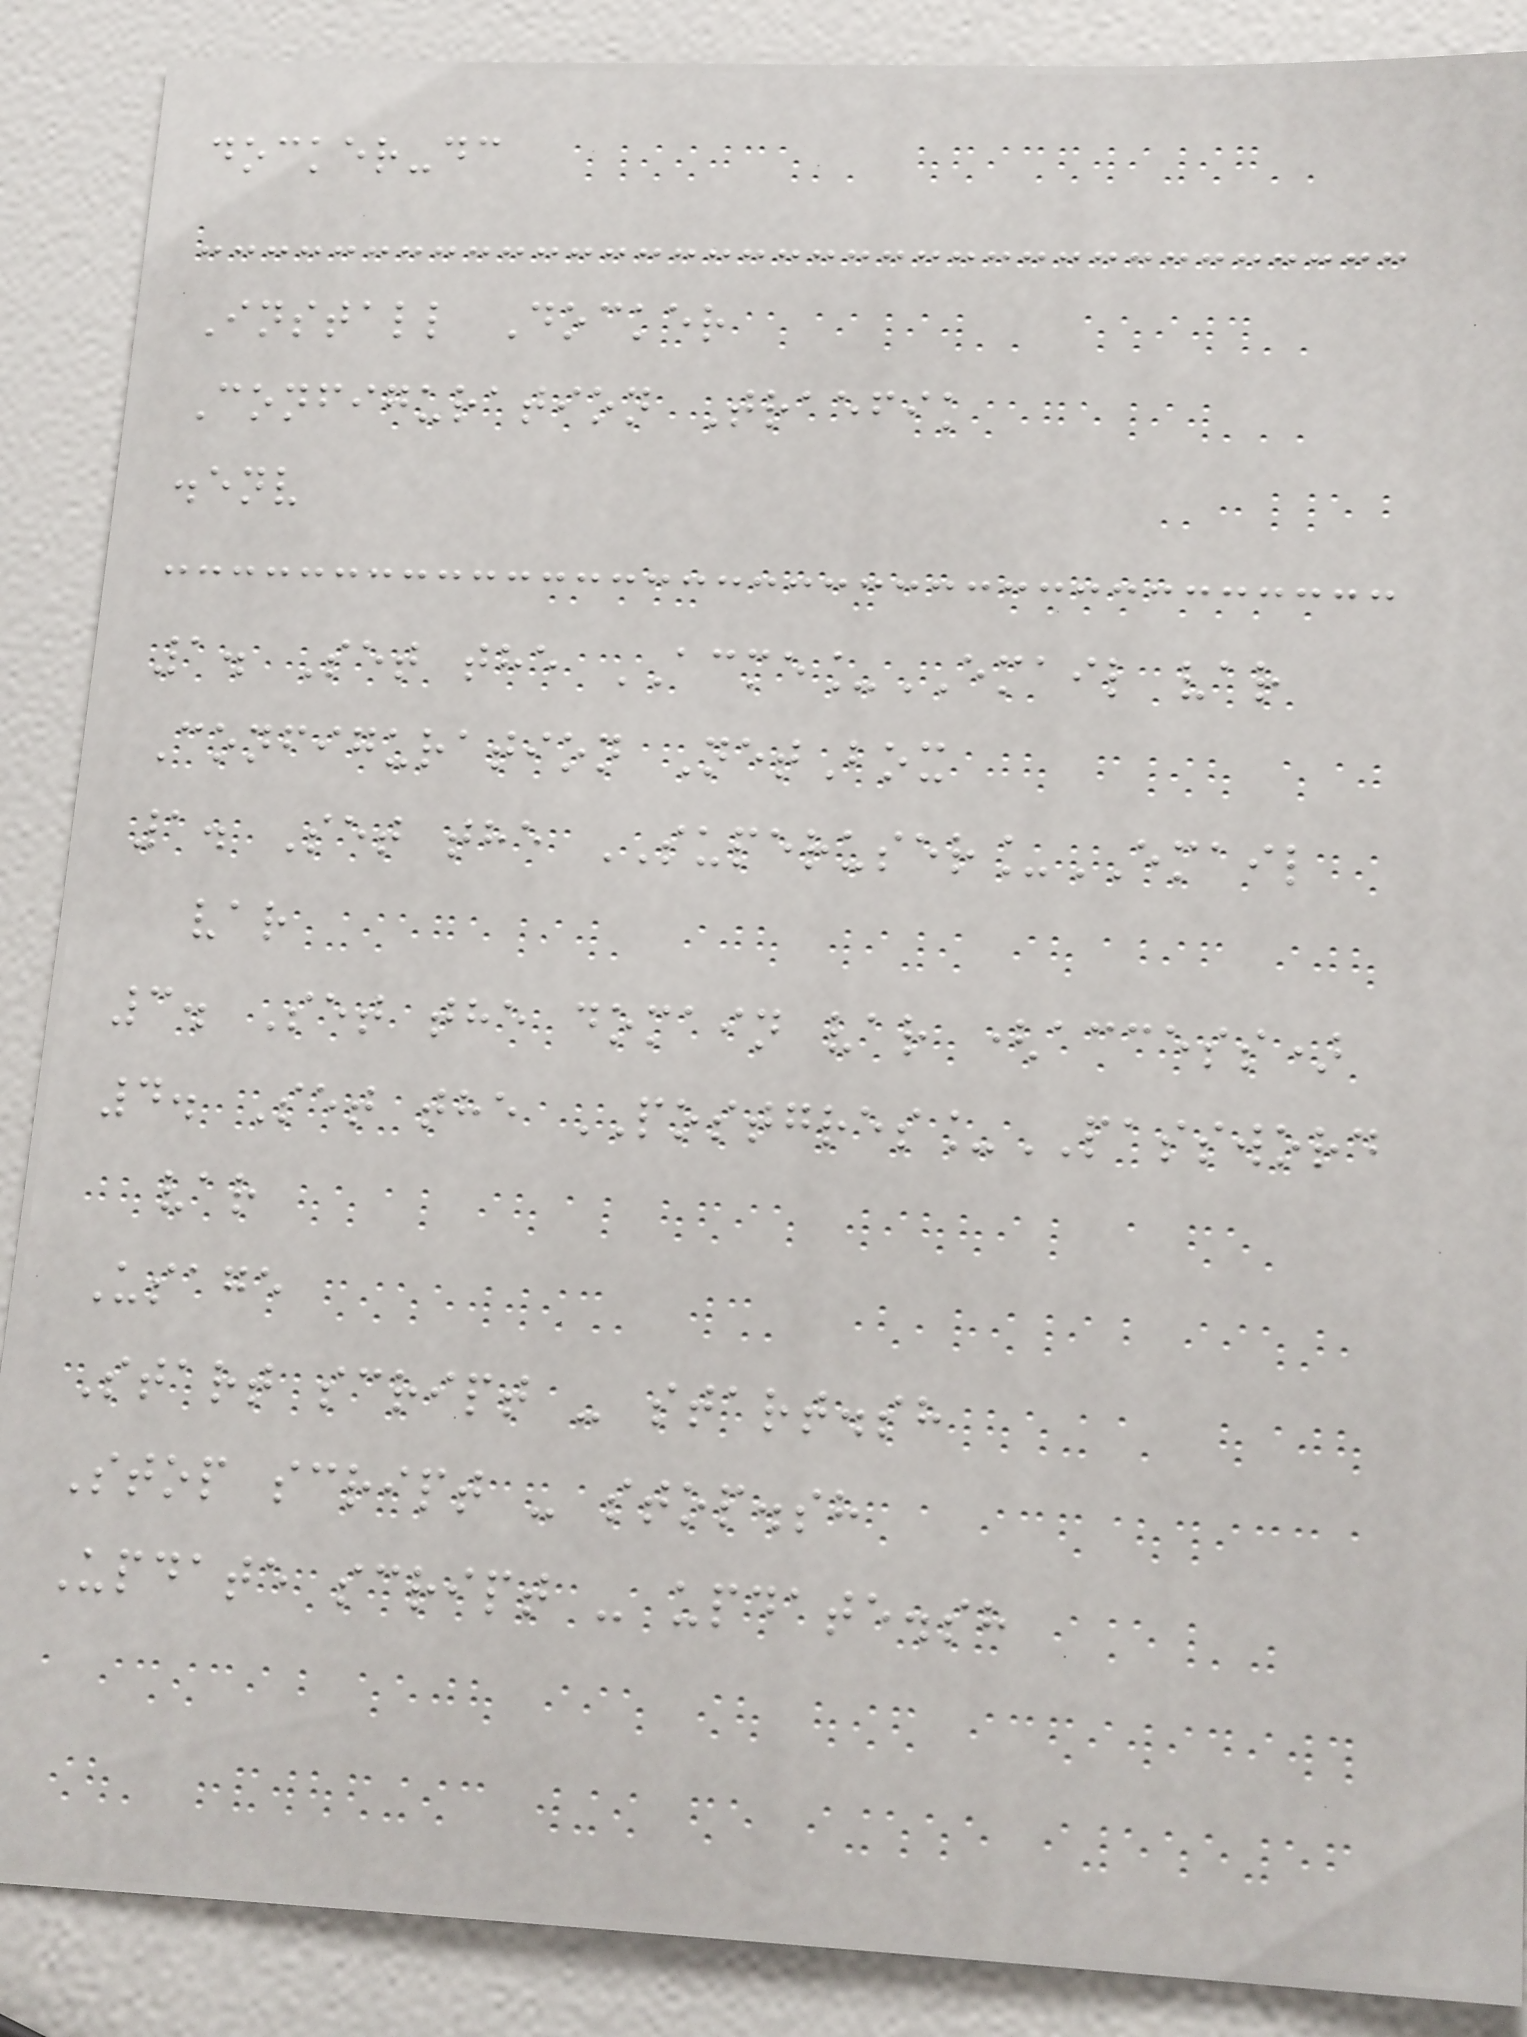docker-dc
Install Docker
Configuration Traefik
.env
1. Set the ACME_EMAIL var
Configuration NetBox
1. Set the SUPERUSER_EMAIL
var
3. Set the domain var (access)
4. Set the POSTGRES_PASSWORD
var
Usage
Start script - start.sh
Stop script - stop.sh
Update script - update.sh
